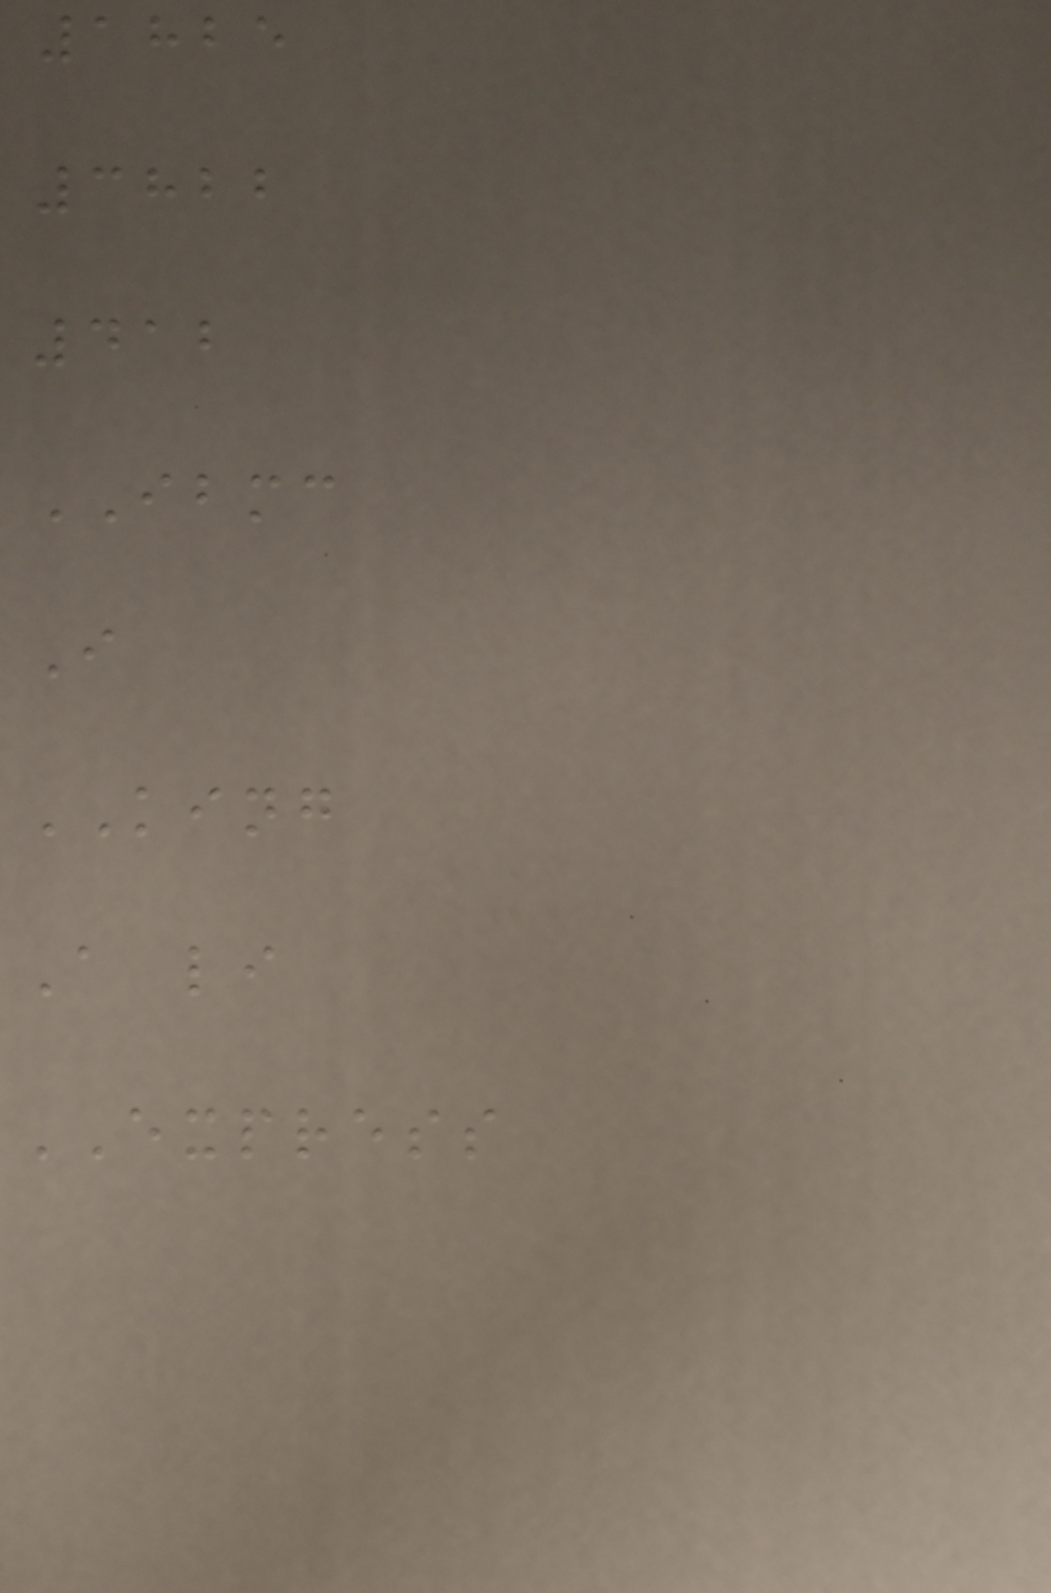1825
3822
412
IBMC
I
KING
A li
EXPRESS
